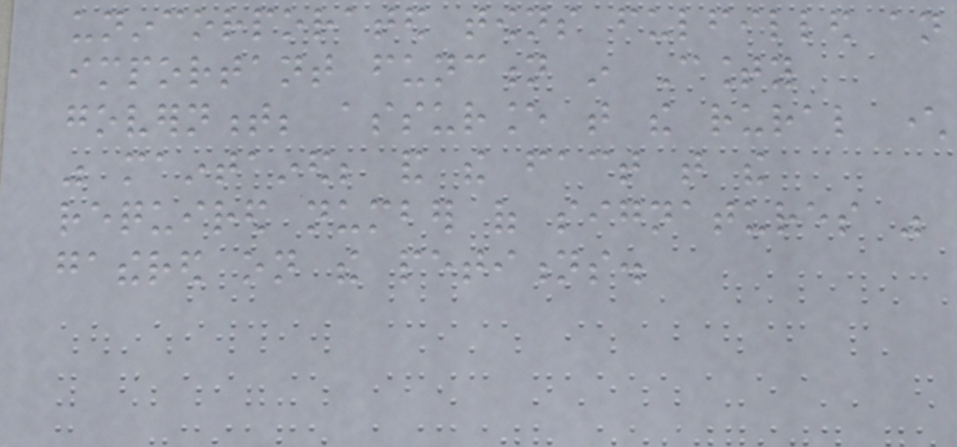unincorporated towns fulfilled an
important function in County
government; assurance that the rural character
was maintained; and the fact that the
required number of signatures was
gathered on the petitions.
